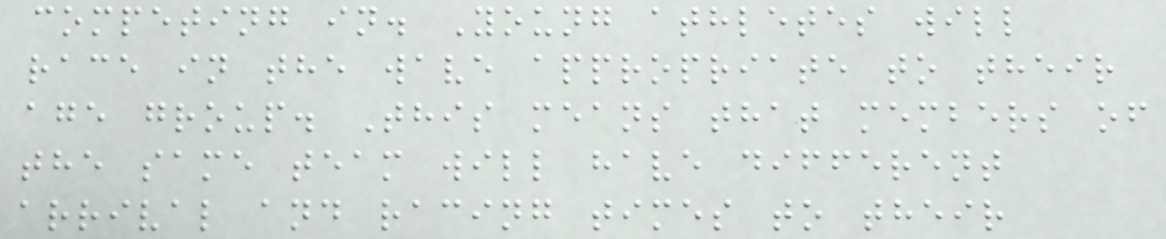competing in. Young athletes will
race in the wave appropriate to their
age group. This means that members of
the same team will have different
arrival and racing times to their
